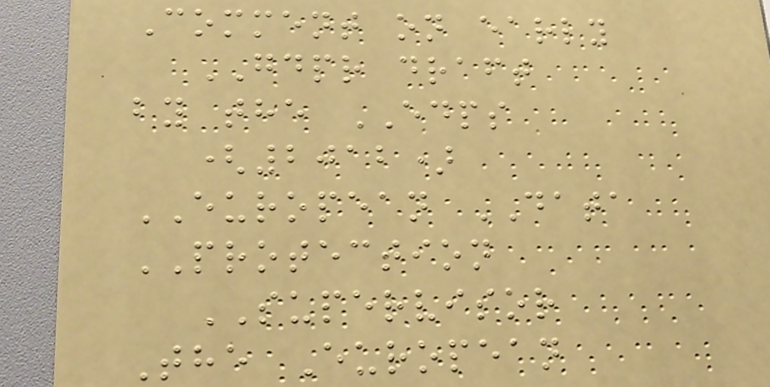Comment on early
GDPR draft
by the EDPS
(2012)
EUROPEAN DATA
PROTECTION
SUPERVISOR
The European
